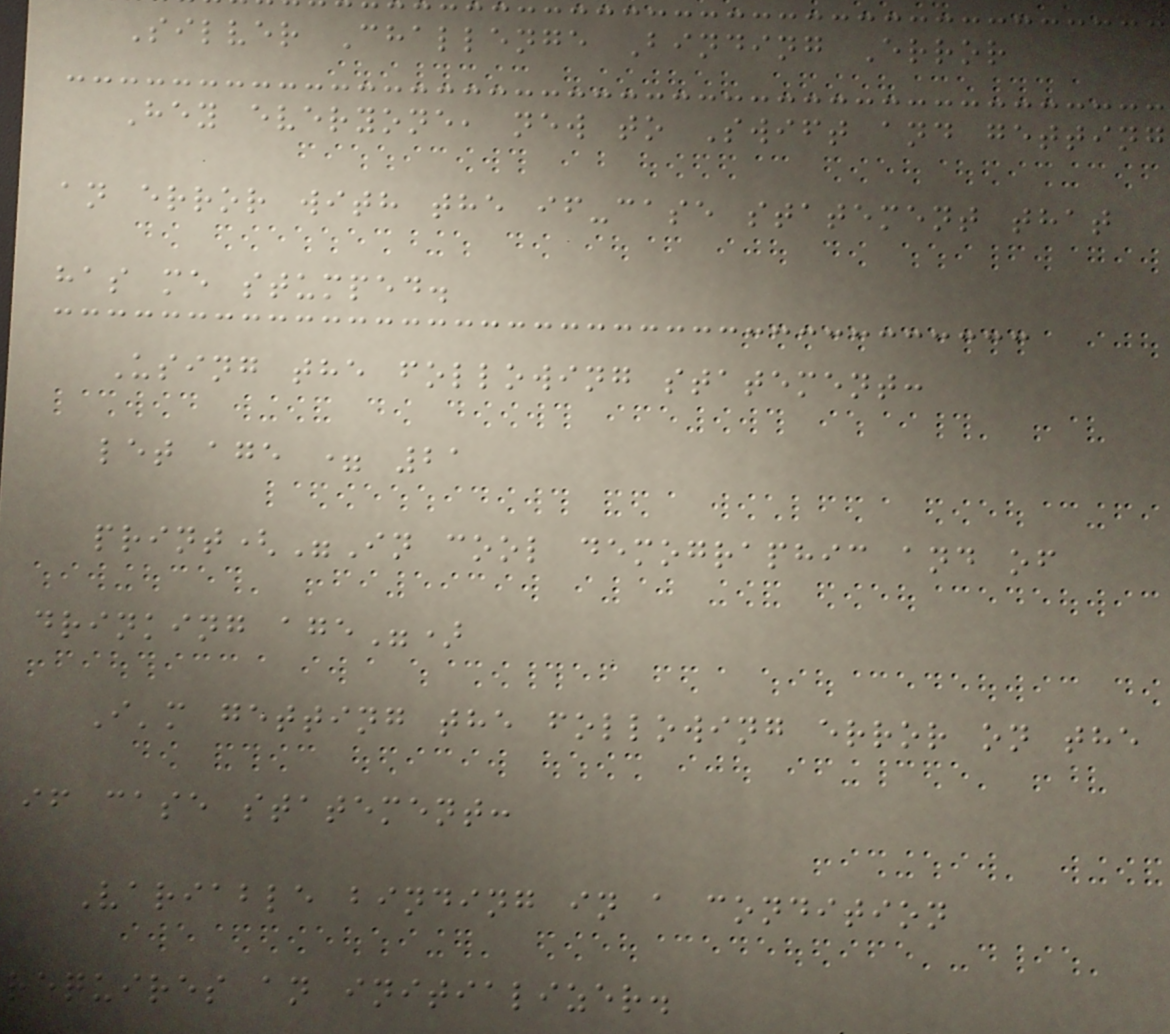Silver Challenge Binding Error
Hey everyone, new to Swift and getting
an error with the if-case statement that
has me stumped.
Using the following statement:
let age = 21
print("In cool demographic and of
drinking age")
I'm getting the following error on the
if case statement:
Variable binding in a condition
requires an initializer.
